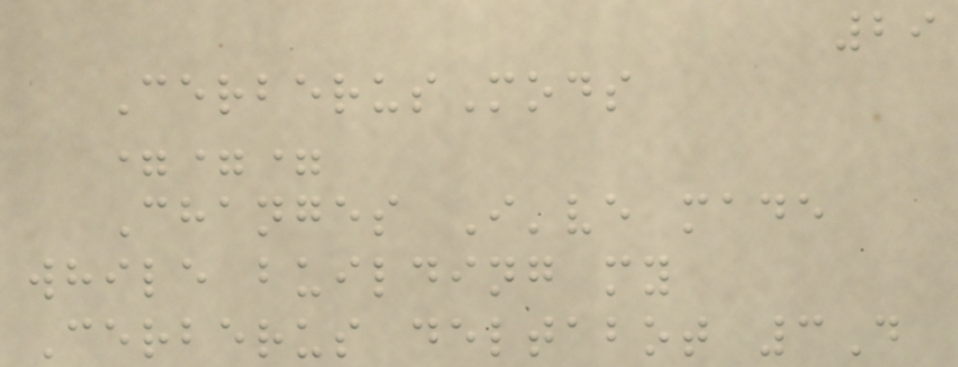29
CerberusMods
===
Changes I've made
while building my
Cerberus deltabot 3D
